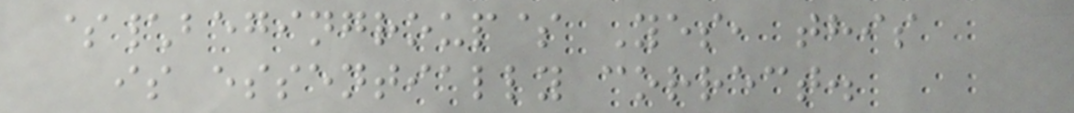$\begingroup$ Yes, this
is essentially correct.
